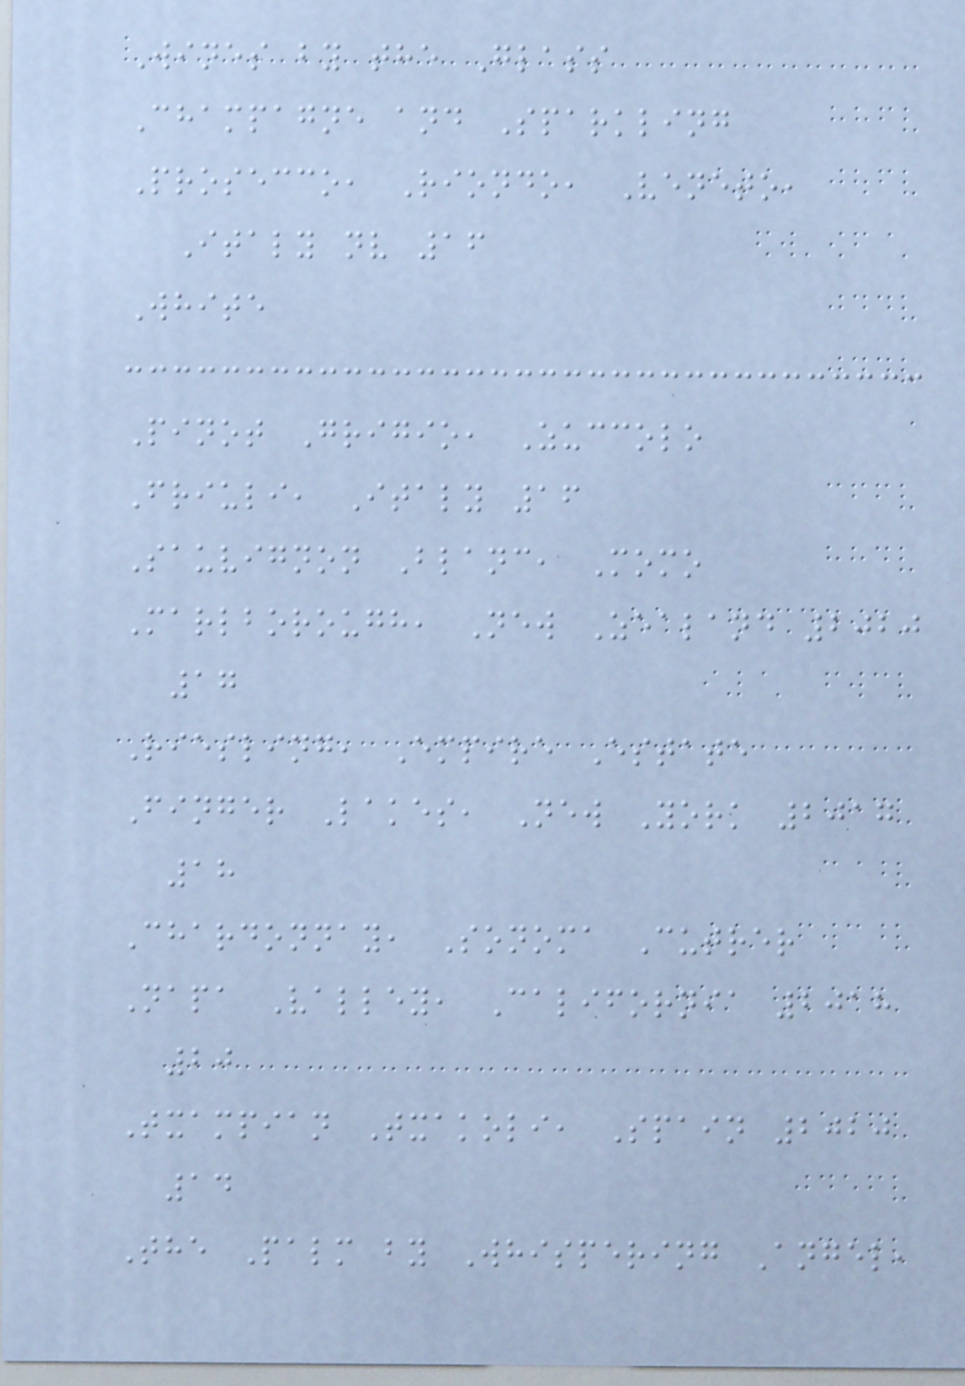Wines by the Glass
Champagne and Sparkling
Prosecco, Riondo, Veneto,
Italy nv 16
White
Pinot Grigio, Zuccolo
Friuli, Italy 16
Sauvignon Blanc, Momo
Marlborough, New Zealand 2020
17
Riesling, Empire Estate
Finger Lakes, New York 2017
18
Chardonnay, Sonoma Cutrer
Napa Valley, California 2018
20
Txampian Txakoli, Spain 2020
14
The Palm by Whispering Angel,
